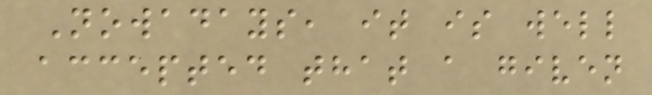Nowadays, it is well
accepted that a given
